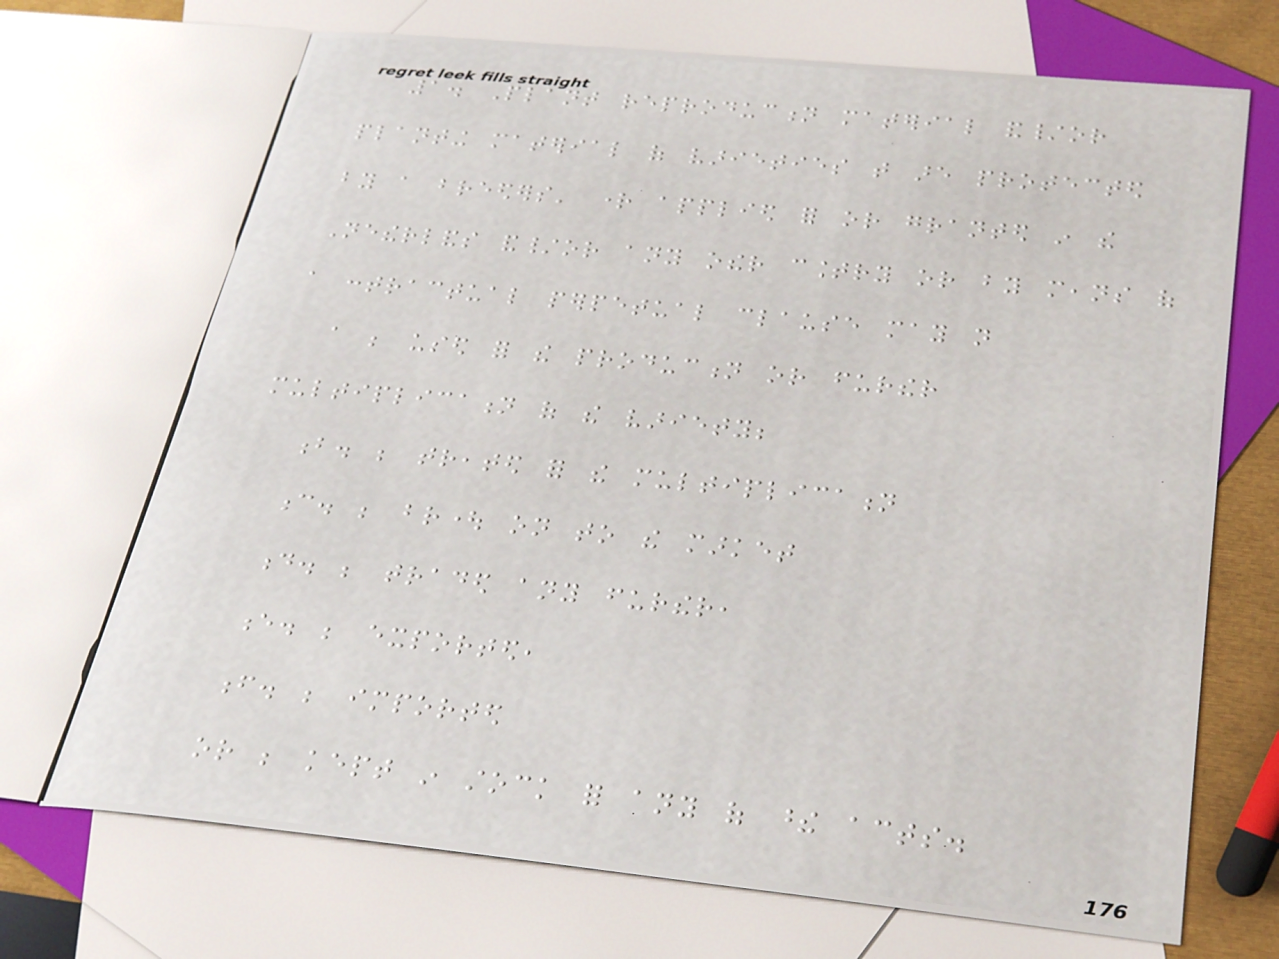1. Plant reproduction material and/or
planting material of varieties that are protected
by a breeders' right applied for or granted in the
Netherlands and/or any other country or by means of
a contractual perpetual clause may not
a be used for the production or further
multiplication of the variety;
b. be treated for the multiplication
c. be brought on to the market
d. be traded any further,
e. be exported,
f. be imported
or be kept in stock for any of these acts.
